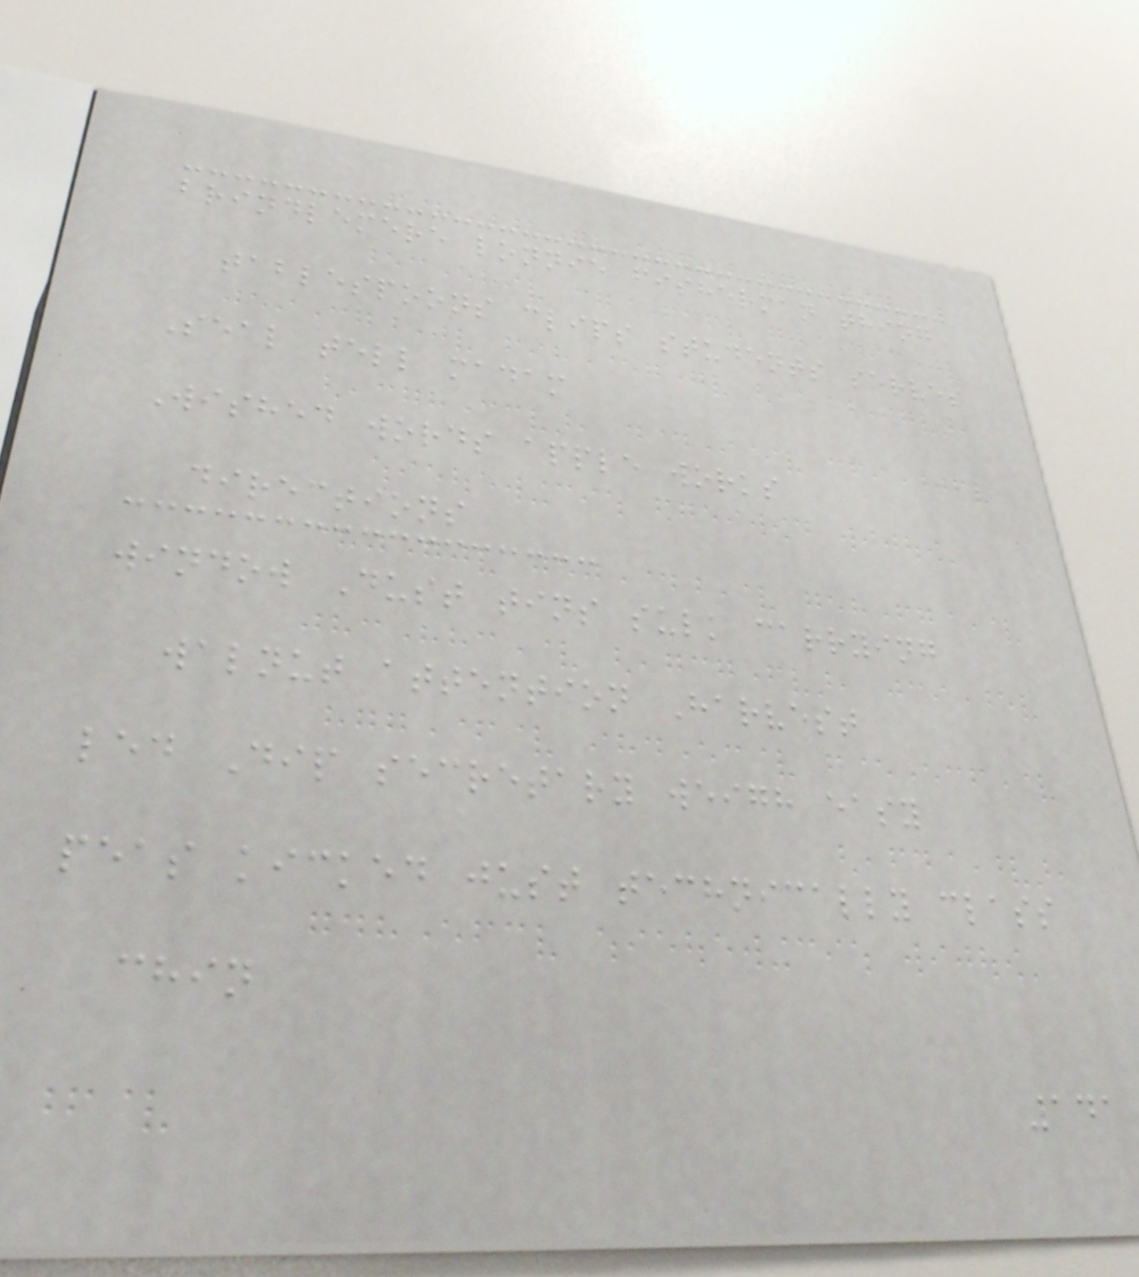brindlemere lonnie fisherman thing
tablespoons clips students serves
Seal tell madam
Wished words apple works
directions
window Dust tins sulk carrying
walnut attention Harvest
led Dip secretary weigh easy
peas kicked just technically class
chin
141
